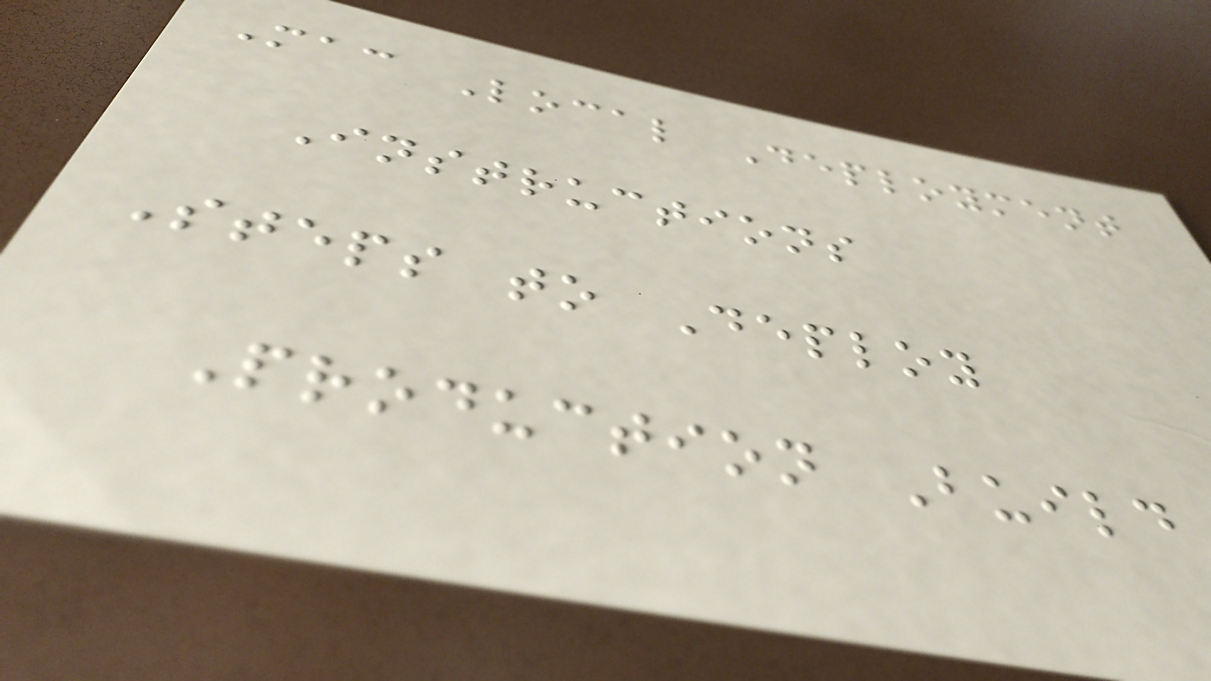Mac Local Deployment
Instructions
Steps to Deploy
Production Build
